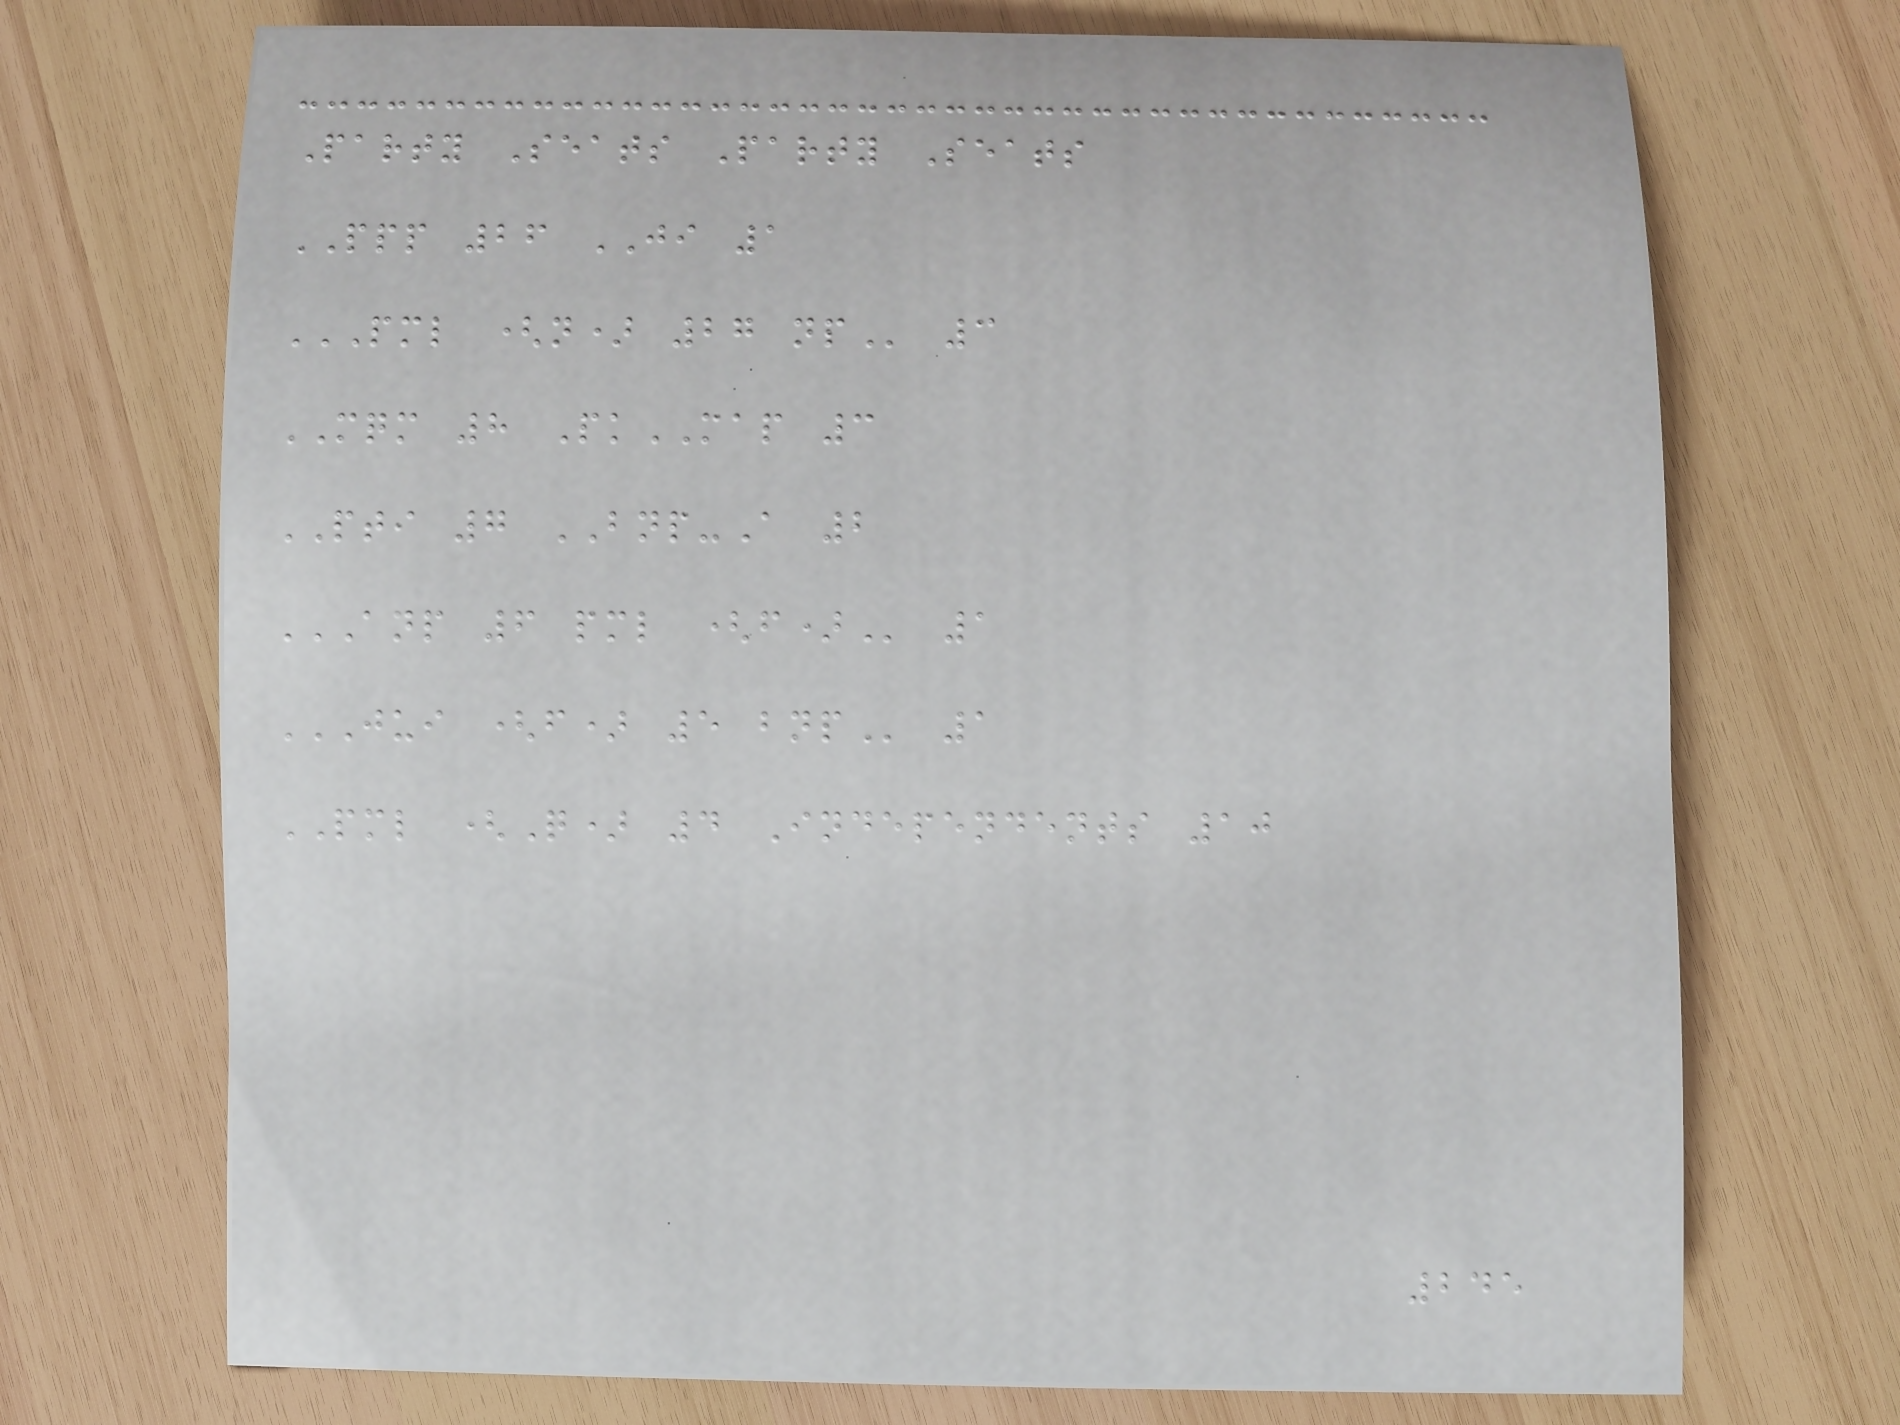Party Seats Party Seats
PPP 26 JI 1
PML (N) 27 NP 3
MQM 8 PkMAP 3
PTI 7 BNP-A 2
ANP 6 PML (F) 1
JUI (F) 5 BNP 1
PML (Q) 4 Independents 10
245
